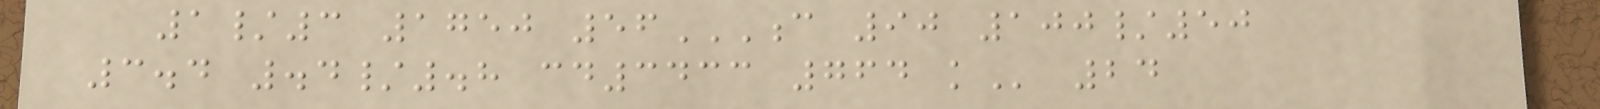1/3 1750 56C 90 100/50
3.4 .4/.8 CD3433 764 K 24
